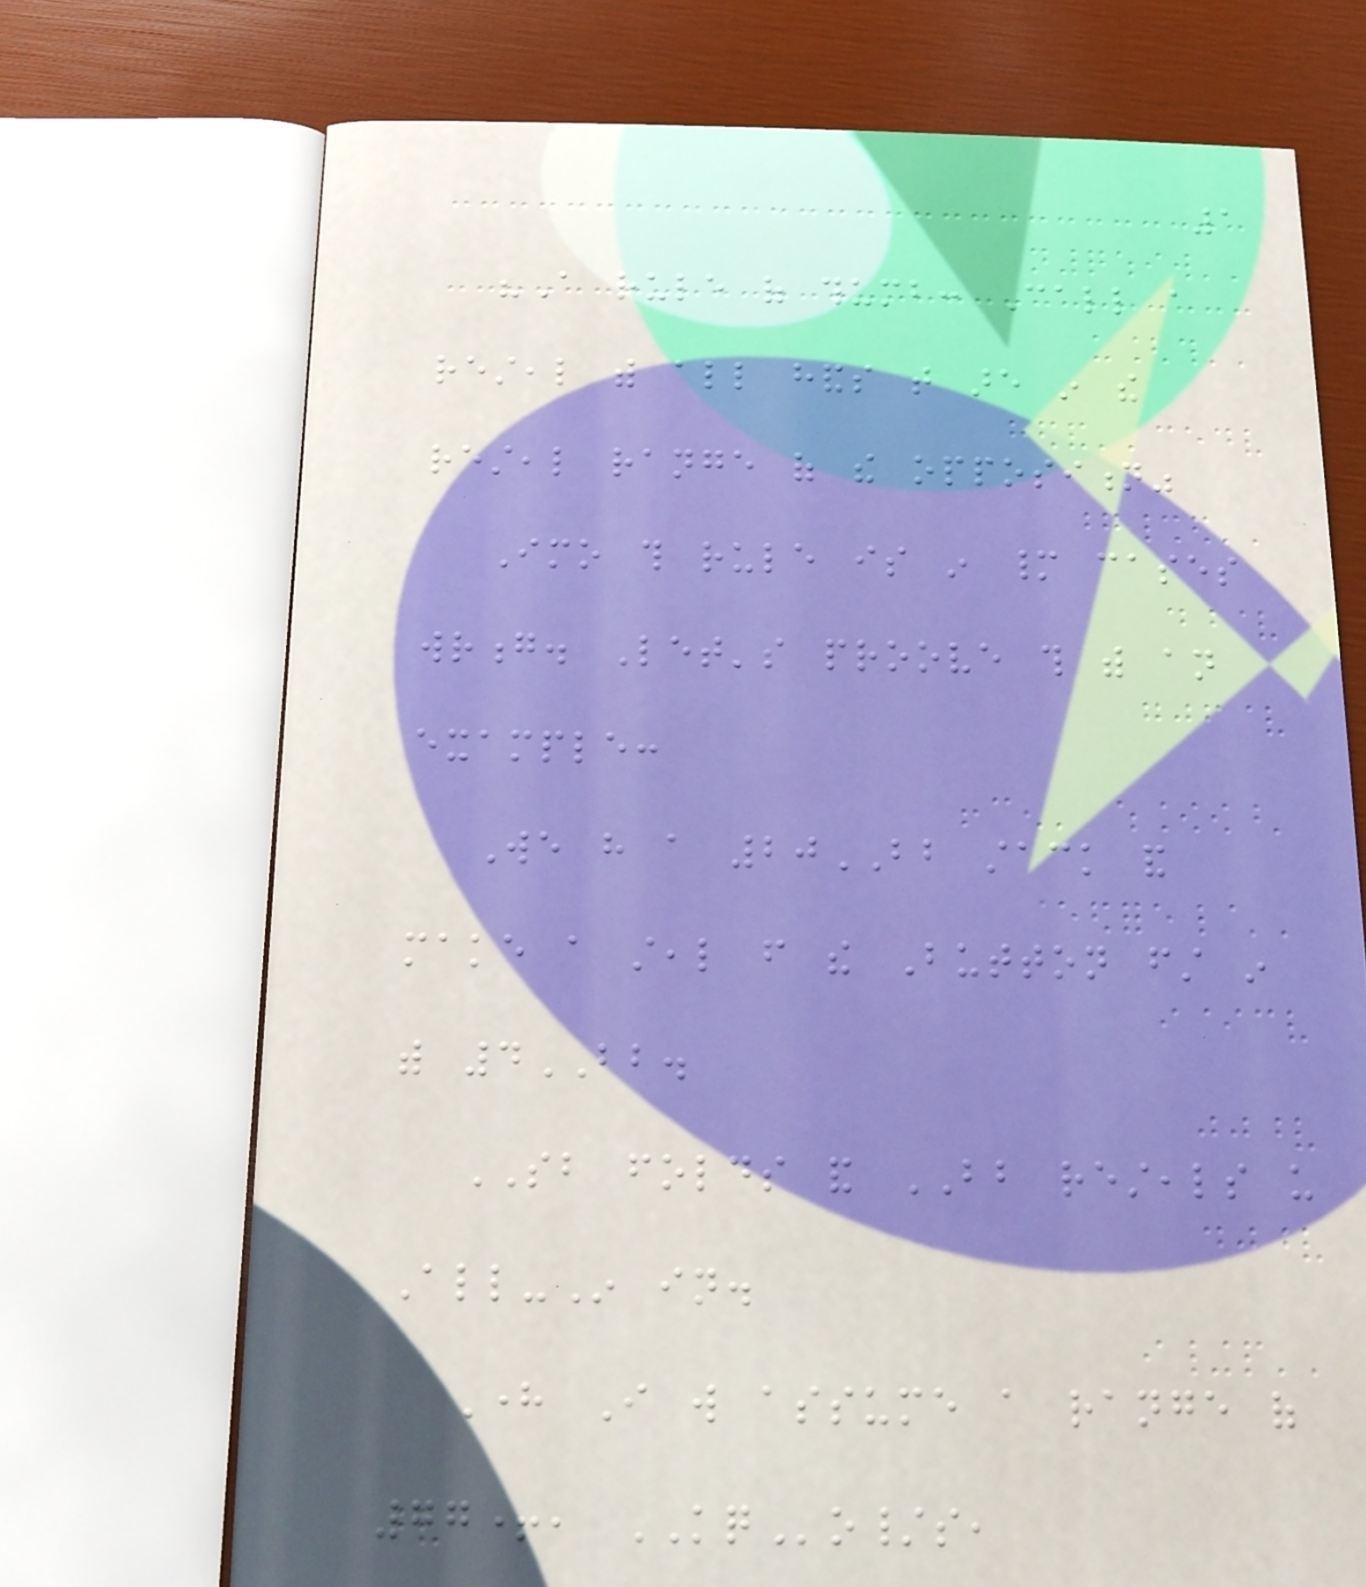1
"A rule of thumb: Call a
resteal with all hands that are in the
resteal range of the opposition"
Imo this rule is in many cases
wrong. Let's proove this with an
example:
We have a 20BB stack and
make a steal from the Button first in
with 4BB.
SB folds and BB resteals us
All-In in.
Here I will assume a range of
77+, KQo/s,
